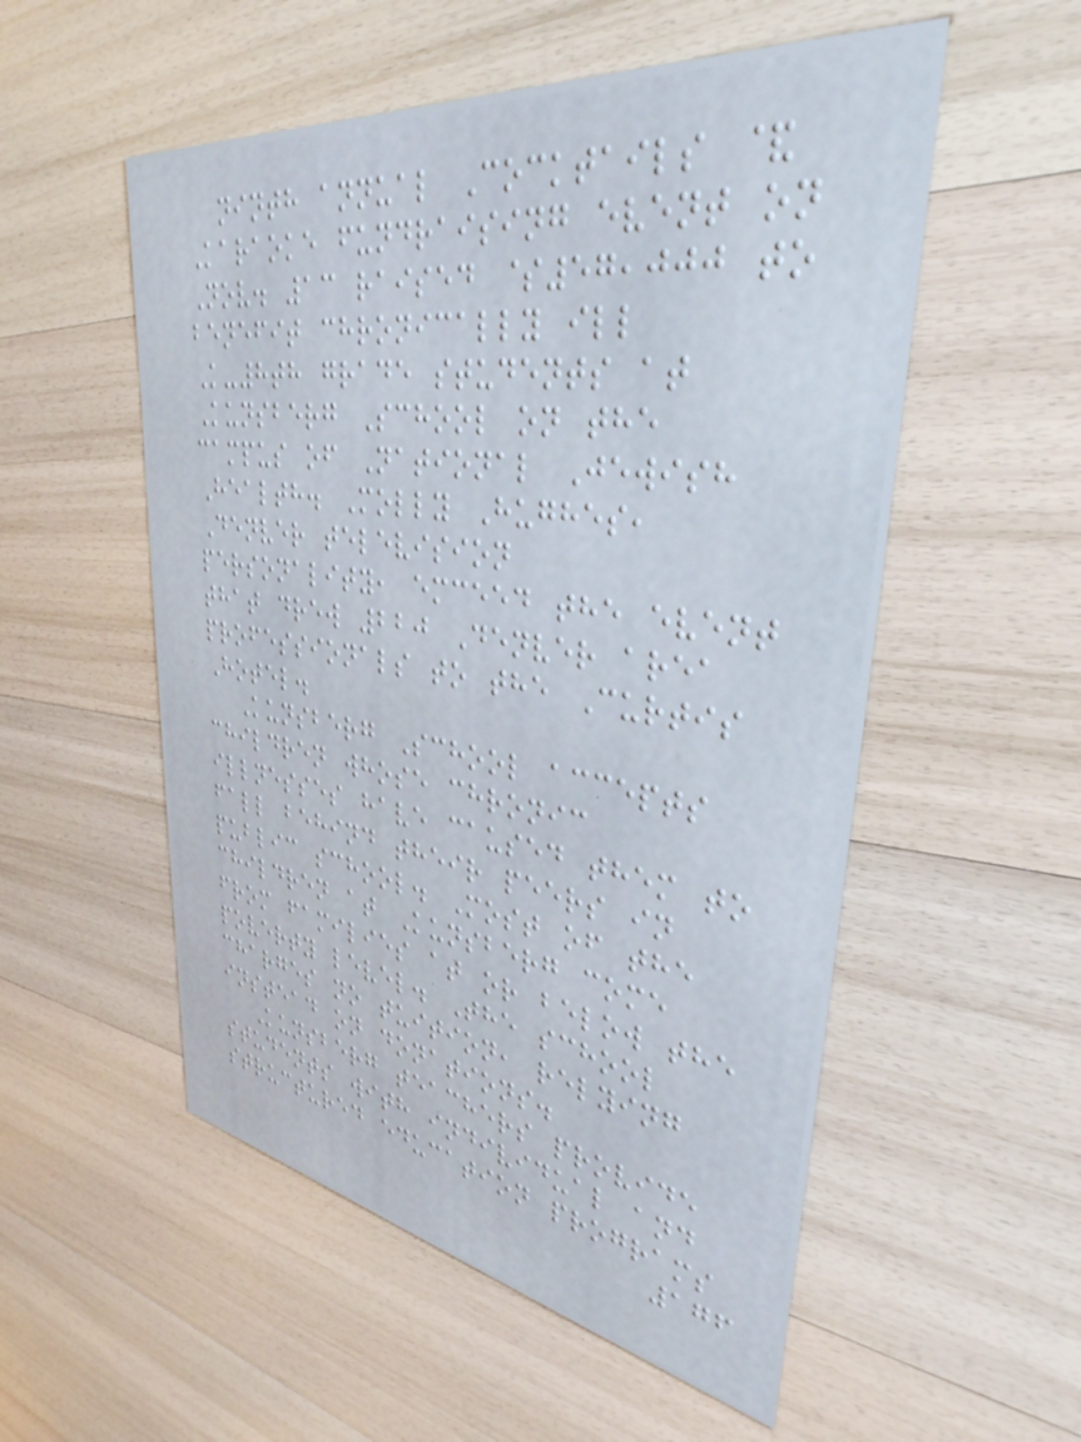ninth annual Cocktails &
Karaoke fundraising event on
Nov. 13 raised $57,000 to
benefit chronically ill
K-8th grade students at
Kunsberg School on the
campus of National Jewish
Health. Molly Hughes,
Denver television
personality, emceed the event
that drew 220 Denver area
professionals to the Curtis
Hotel.
Kunsberg School accepts
children whose chronic
illnesses have caused them to
fall behind their peers in
public school. Most of the
children at Kunsberg come
from families at or below the
poverty level. The school
charges no tuition, relying
instead on donations.
Kunsberg teachers provide
students with individual and
structured education programs
176
